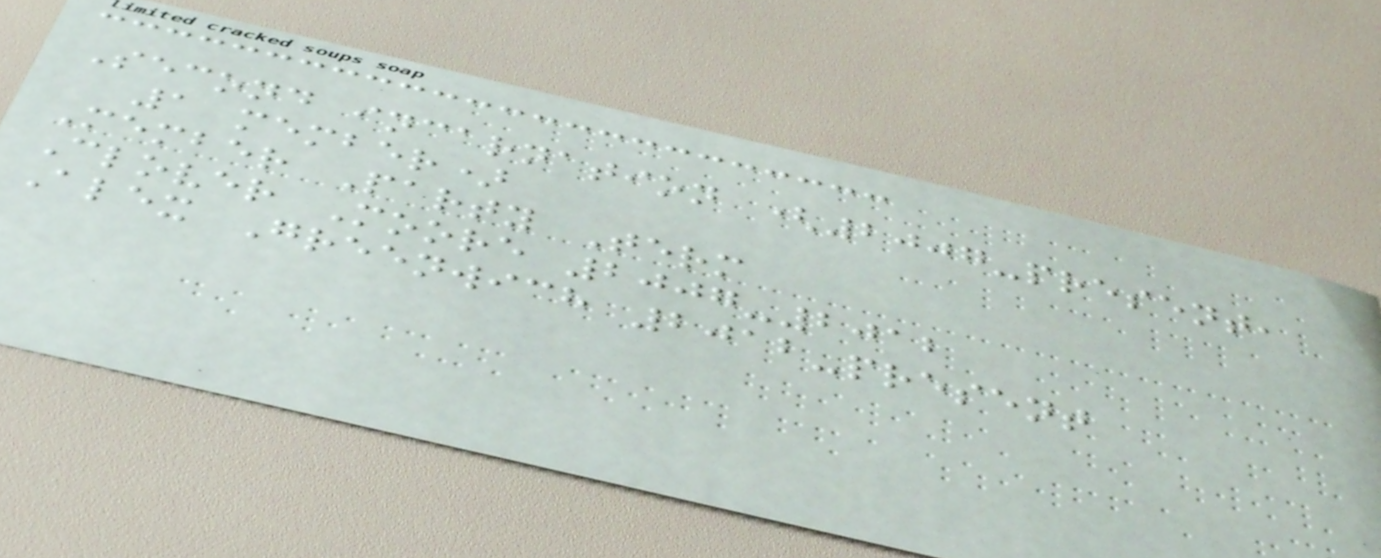Second incarnation (2007-present,
1 member)
Member Party Term
Clover Moore 2007-2012
Alex Greenwich 2012-present
